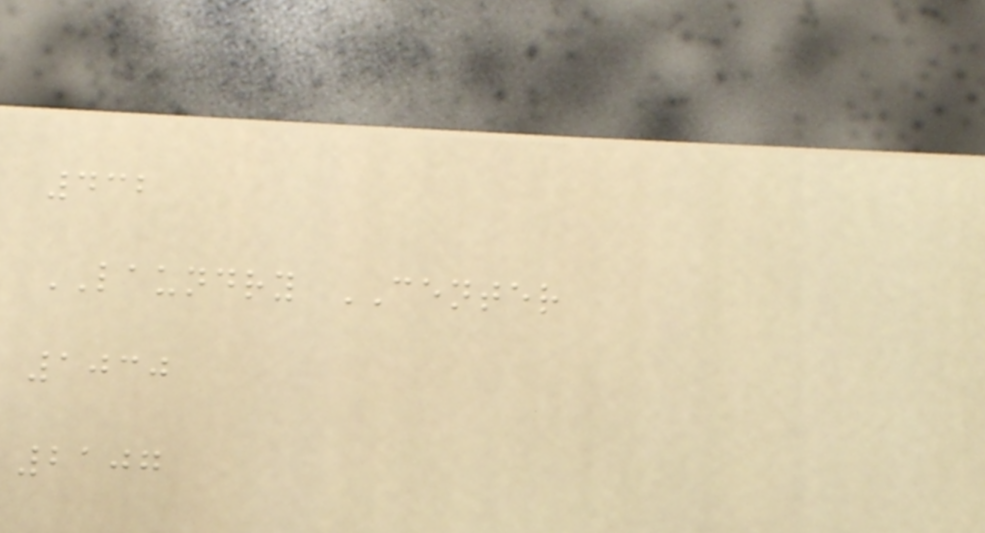432
LAUNDRY CENTER
1030
2107
